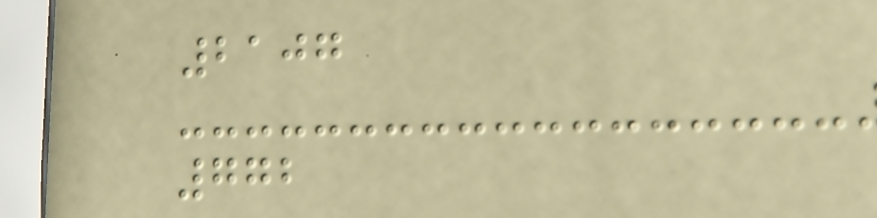2107
772
